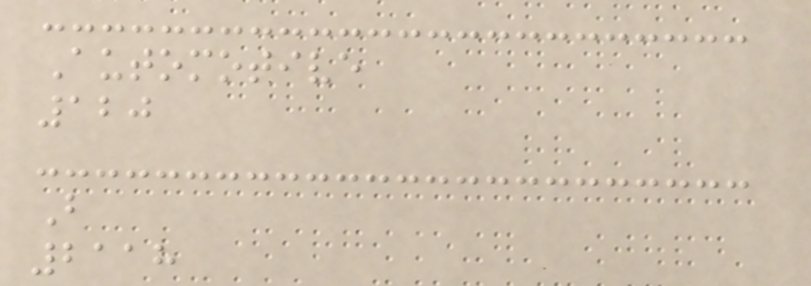Automotive
120
B
2118
